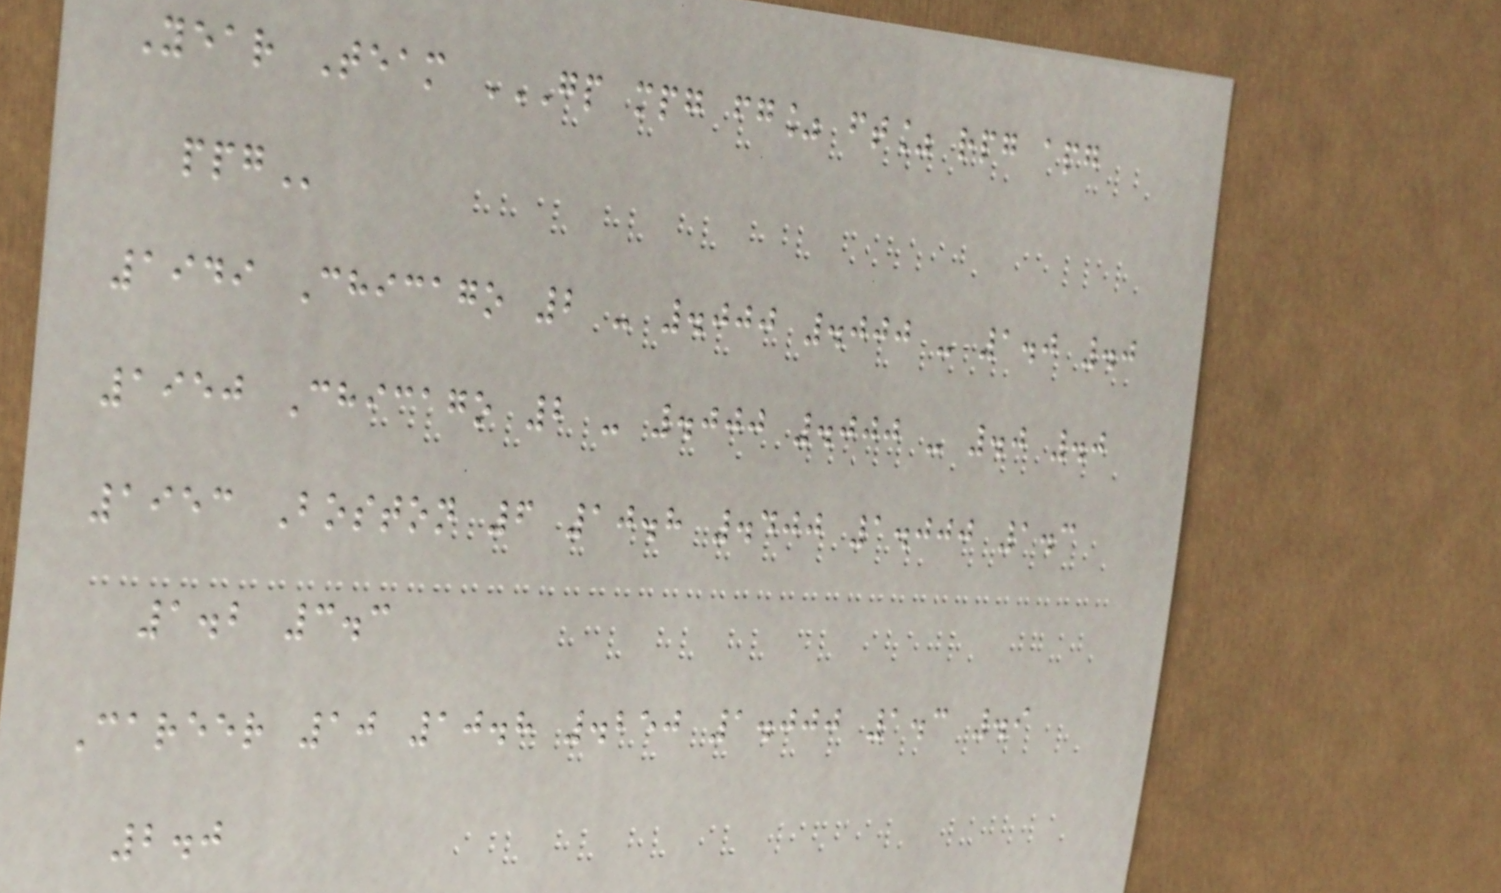Year Team GP MPG FG% FT% RPG APG
PPG
1949 Chicago 2 - .000 .000 - 1.0 .0
1950 Chicago 2 - .000 .000 - .0 .0
1953 Boston 6 10.8 .400 1.000 1.3
1.2 3.3
Career 10 10.8 .250 1.000 1.3 .9
2.0
